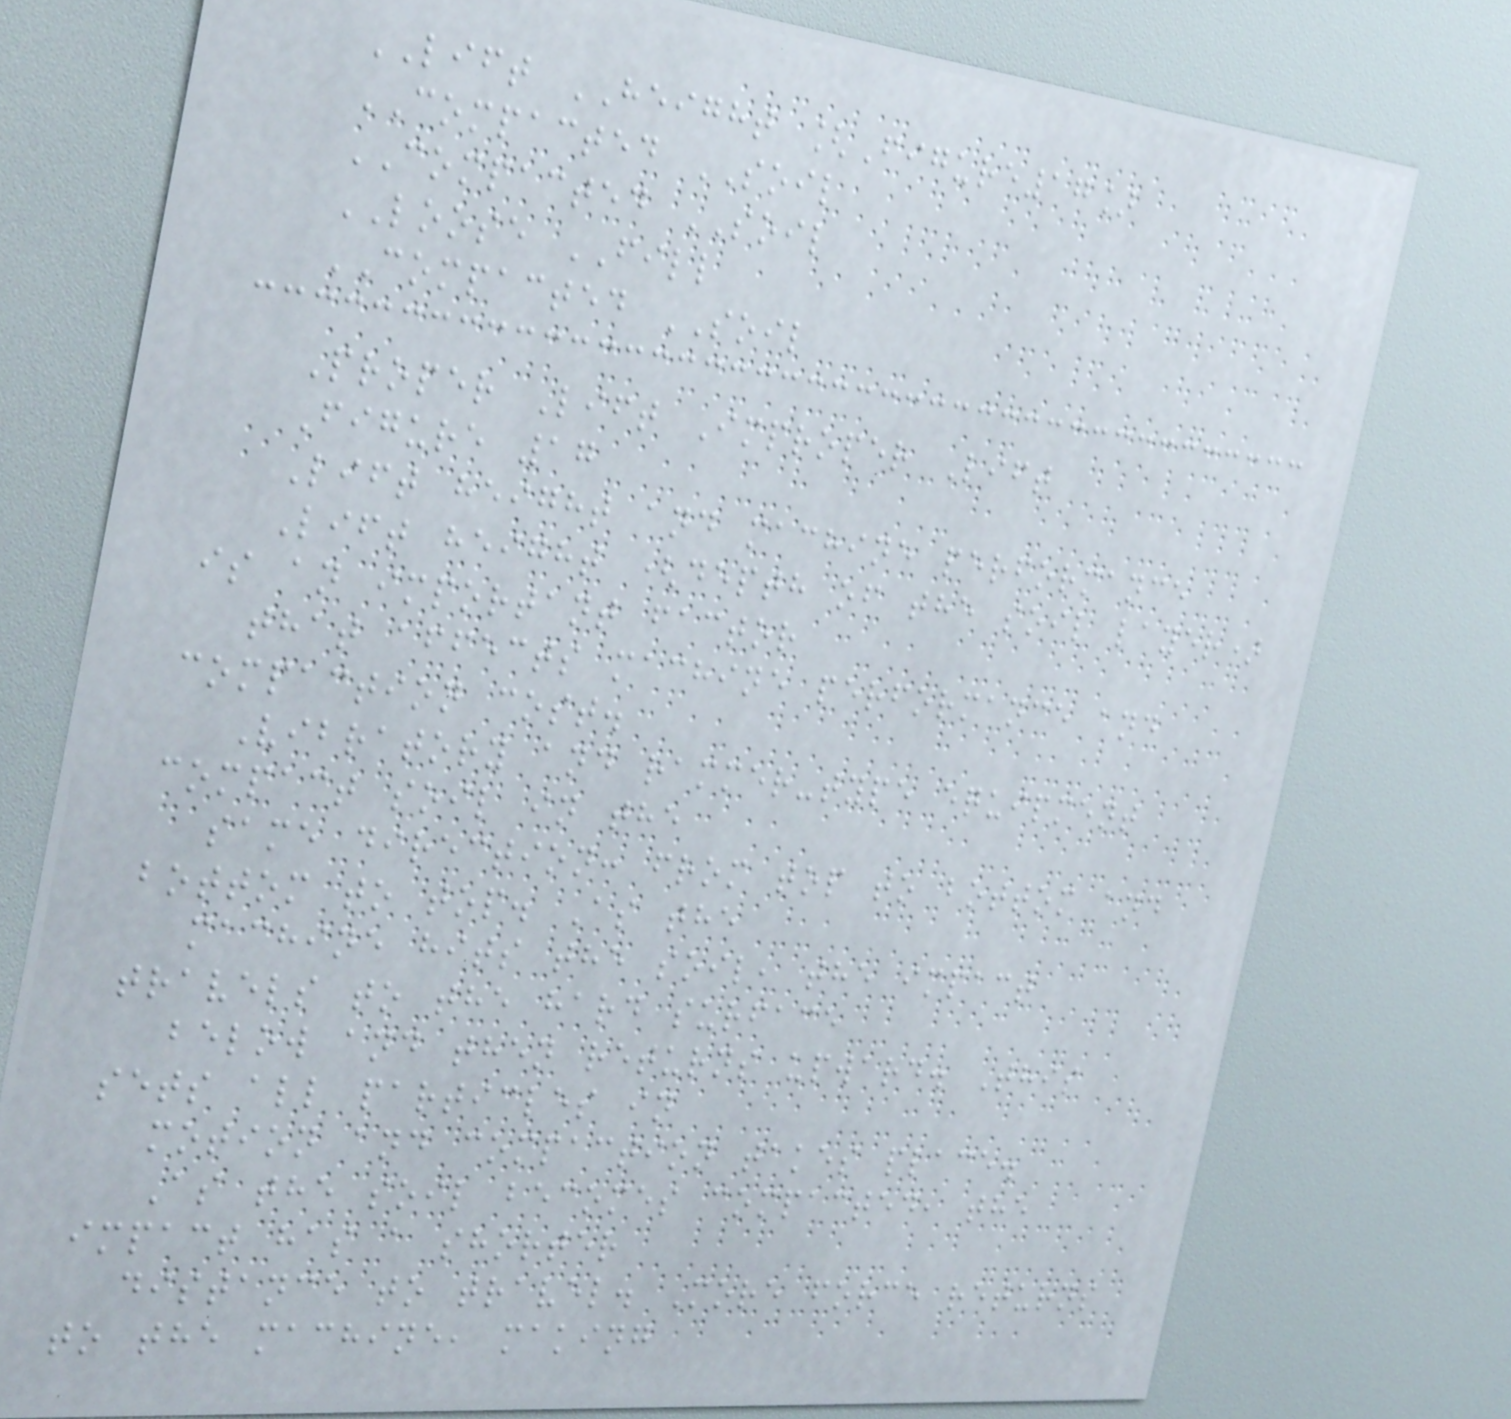LIFT HEIGHT [Figure17]
COMPACTED SOIL
COMPACTED SOIL
LOOSE FILL
COMPACTED SOIL
Proper Lift Improper Lift
Figure 17
Lift height and machine performance
Lift height (depth of the soil layer)
is an important factor
that affects machine performance and
compaction cost.
Vibratory and rammer-type equipment
compact soil in the
same direction: from top to bottom and
bottom to top. As the
machine hits the soil, the impact
travels to the hard surface
below and then returns upward. This
sets all particles in
motion and compaction takes place.
As the soil becomes compacted, the
impact has a shorter
distance to travel. More force returns
to the machine, making
